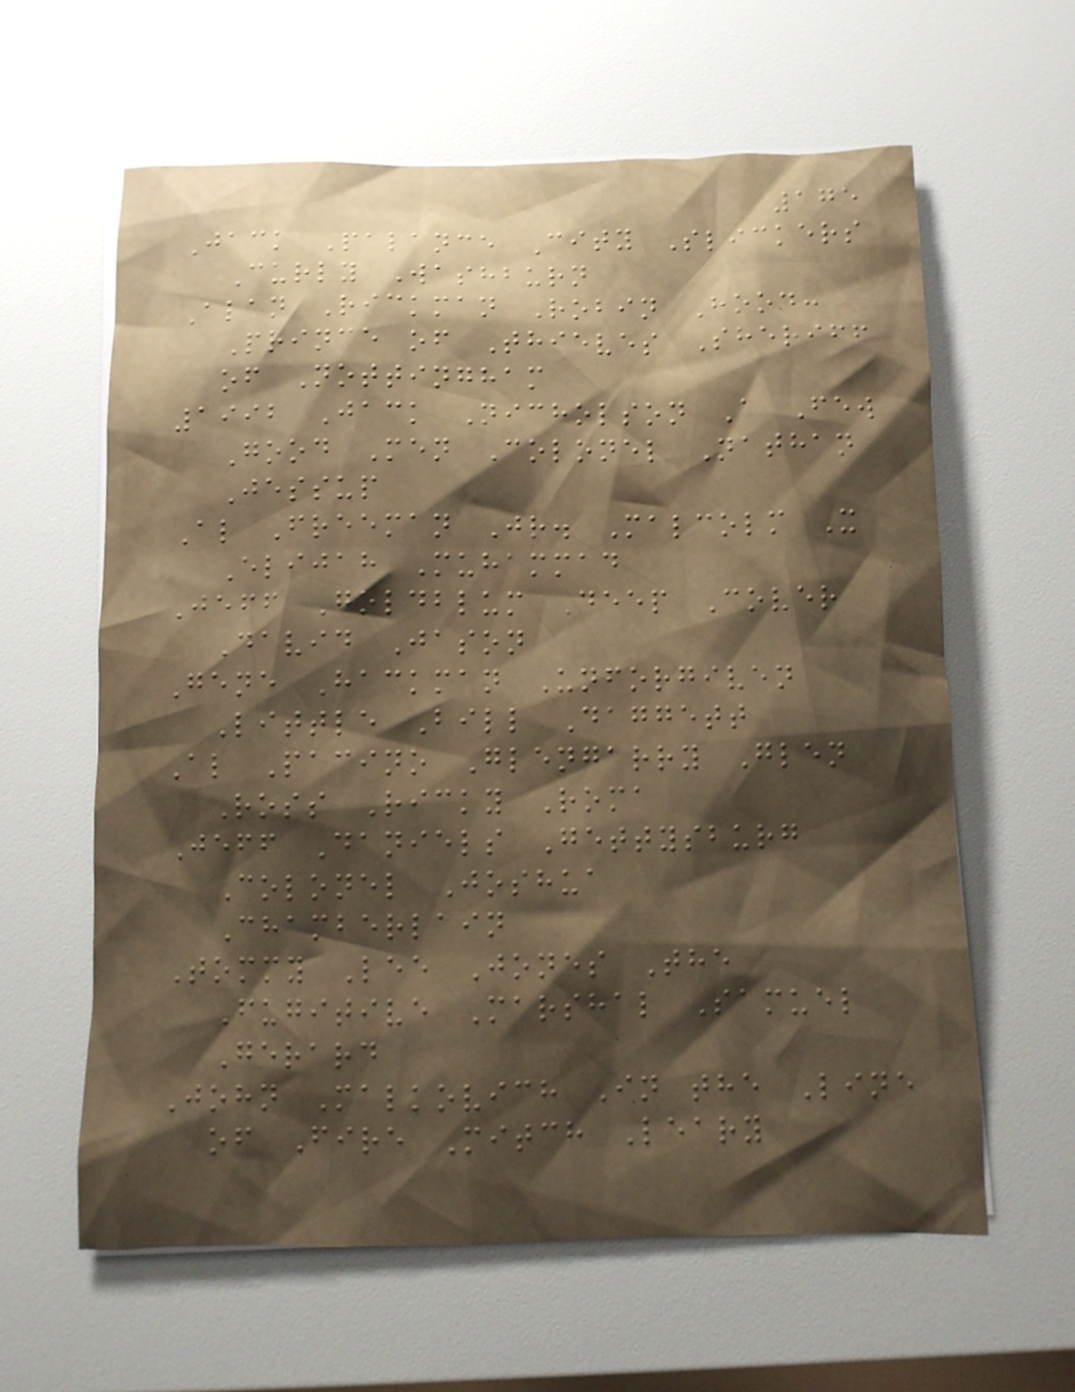175
Jack Palance City Slickers
Curly Washburn
Alan Rickman Robin Hood:
Prince of Thieves Sheriff
of Nottingham
1992 Jack Nicholson A Few
Good Men Colonel Nathan
Jessup
Al Freeman Jr. Malcolm X
Elijah Muhammad
Jeff Goldblum Deep Cover
David Jason
Gene Hackman Unforgiven
Little Bill Daggett
Al Pacino Glengarry Glen
Ross Ricky Roma
Jeff Daniels Gettysburg
Colonel Joshua
Chamberlain
Tommy Lee Jones The
Fugitive Marshal Samuel
Gerard
John Malkovich In the Line
of Fire Mitch Leary
